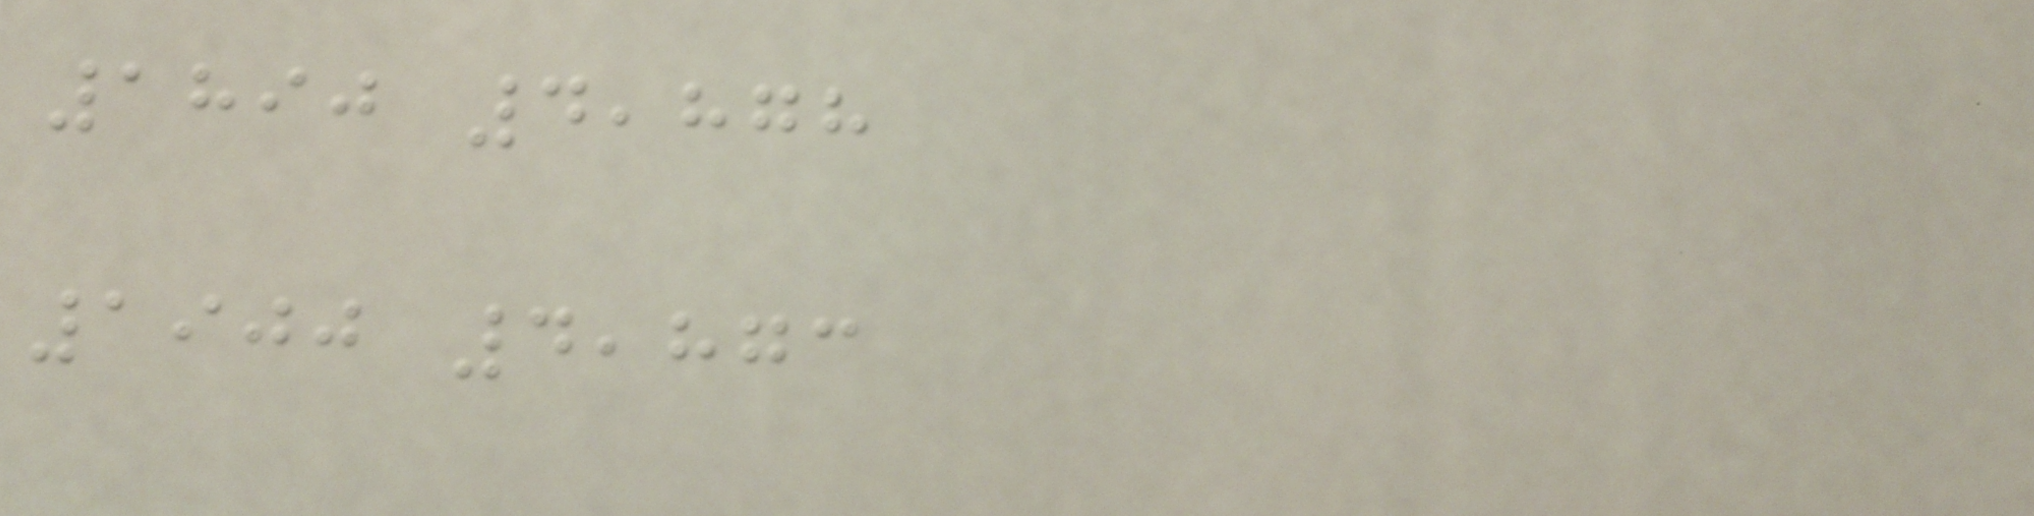1890 4,878
1900 4,873
